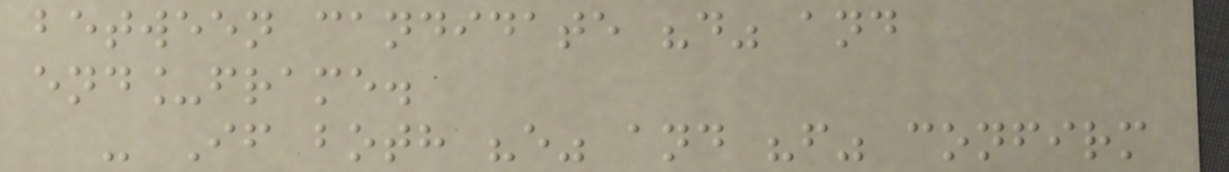between candidate "d" and
end_frame.
- If both "e" and "f" confirm
